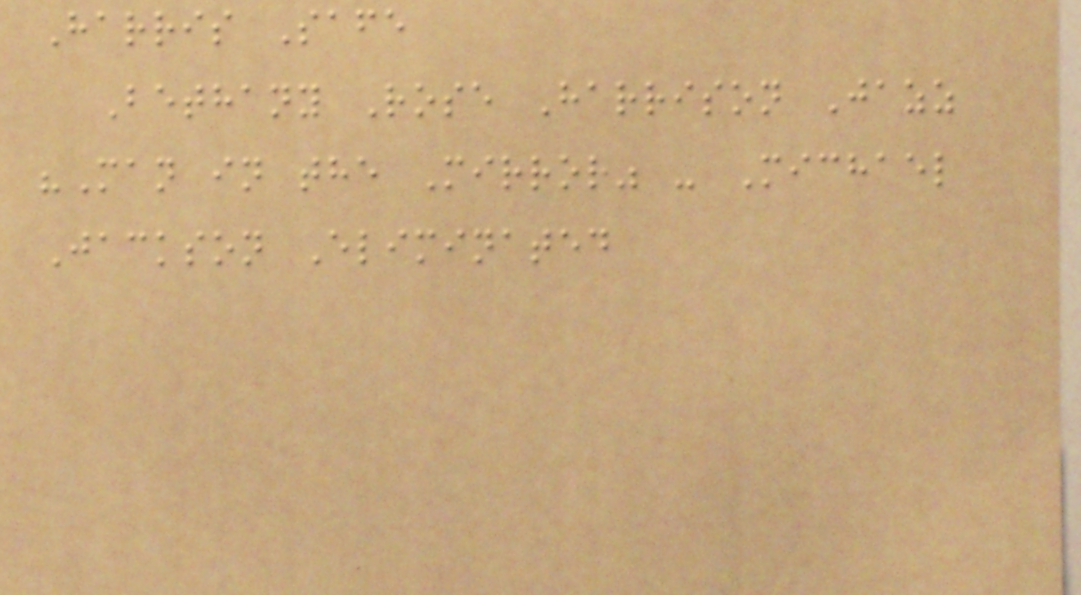Harris Safe
Bethany Rose Harrison Jazz
"Man in the Mirror" - Michael
Jackson Eliminated
